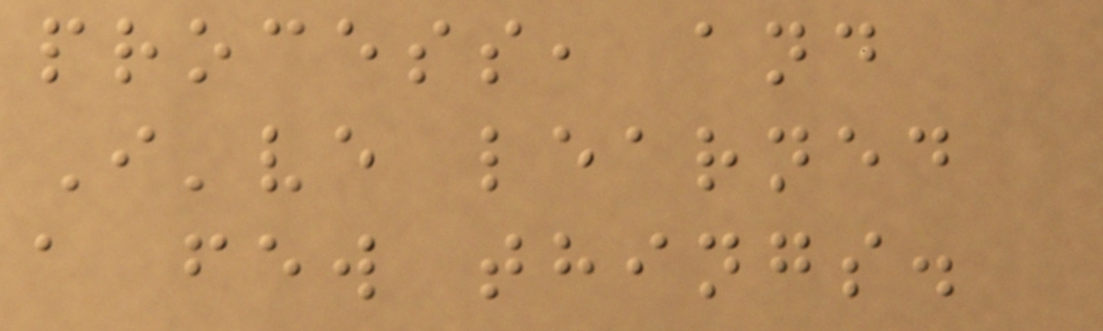process, and
I've learned
a few things.
